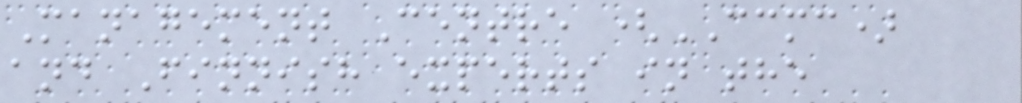Management Centre (CCMC)
and Finnish experts in the
